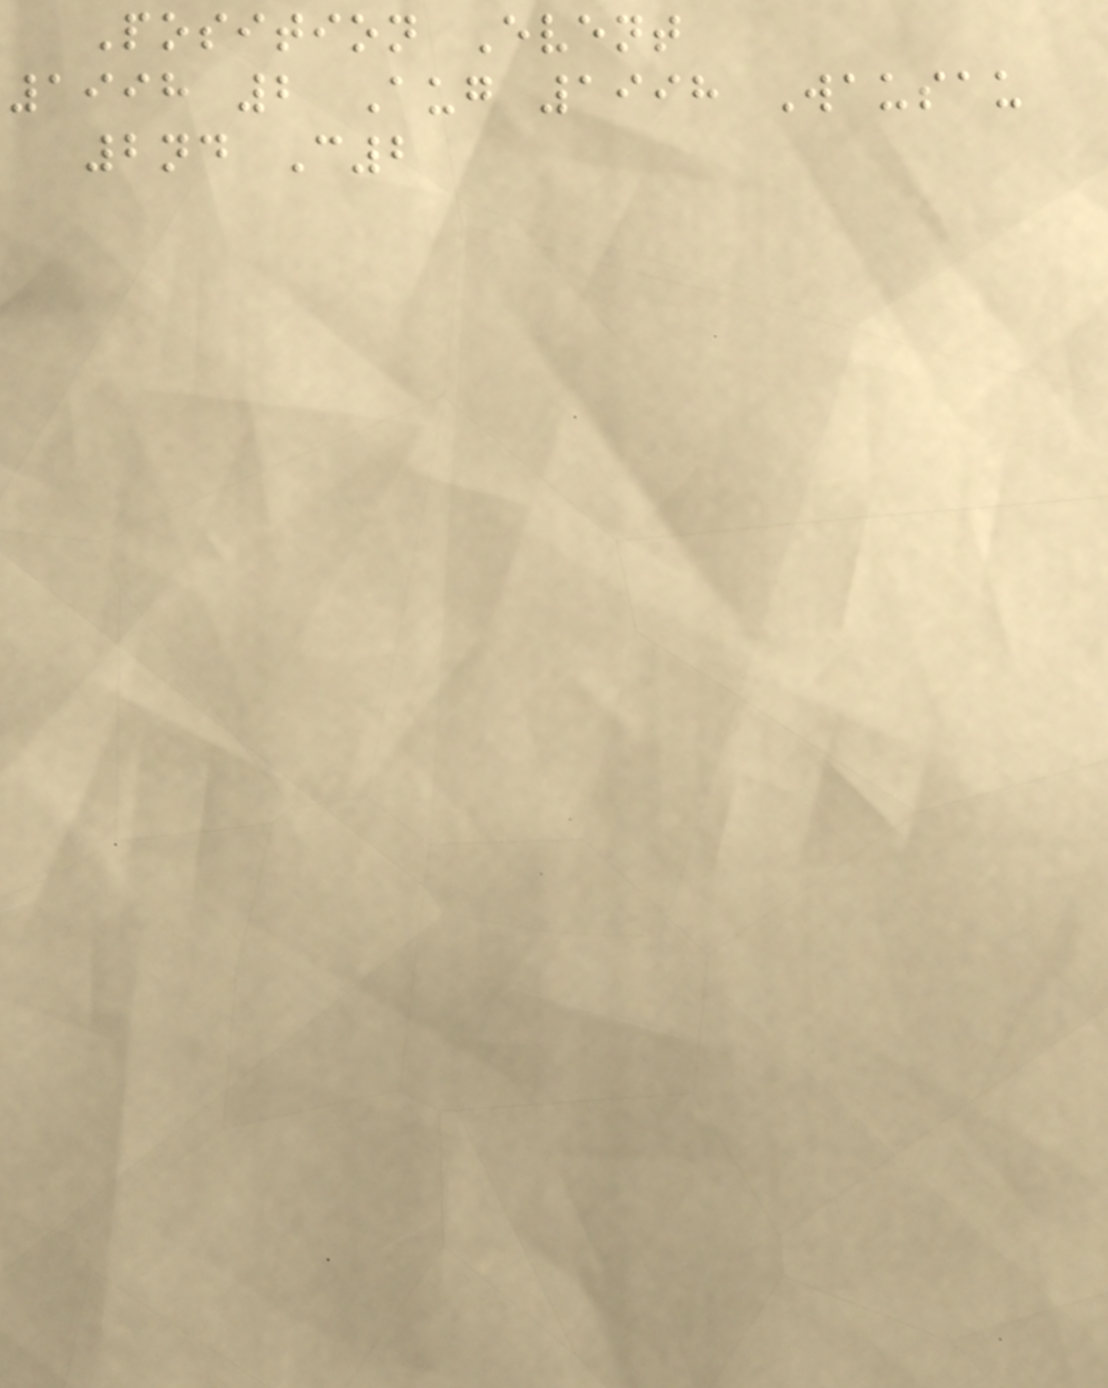Position Event
1998 2 Aug 1998 Wausau
2nd C2
